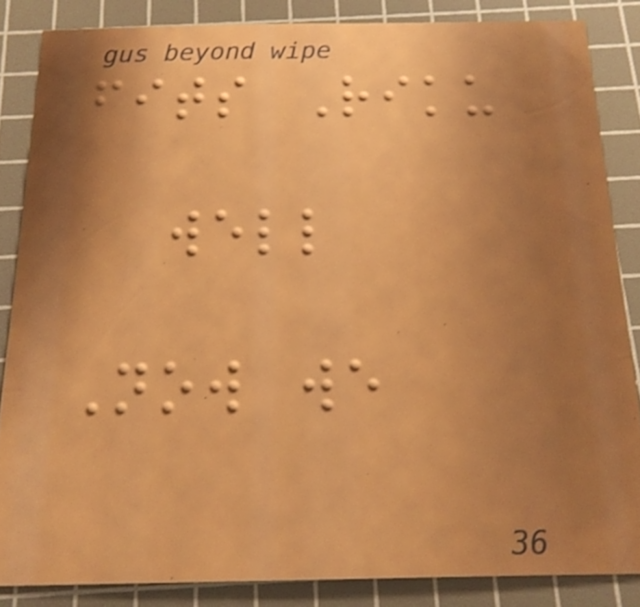fits Riku
well
Now we
